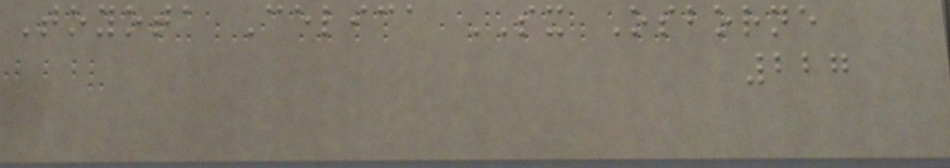Toyota Celica SX Osborne
227
